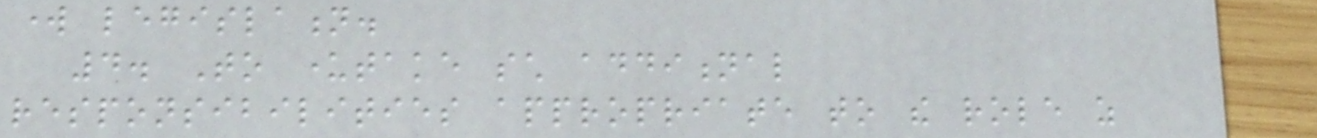work legislation.
4. To undertake such additional
responsibilities appropriate to the role as
